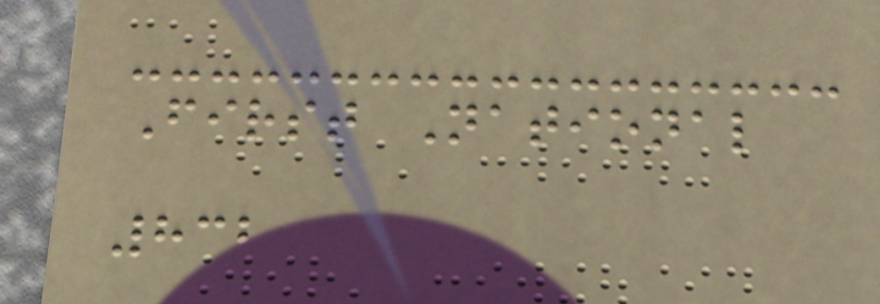First National
832
